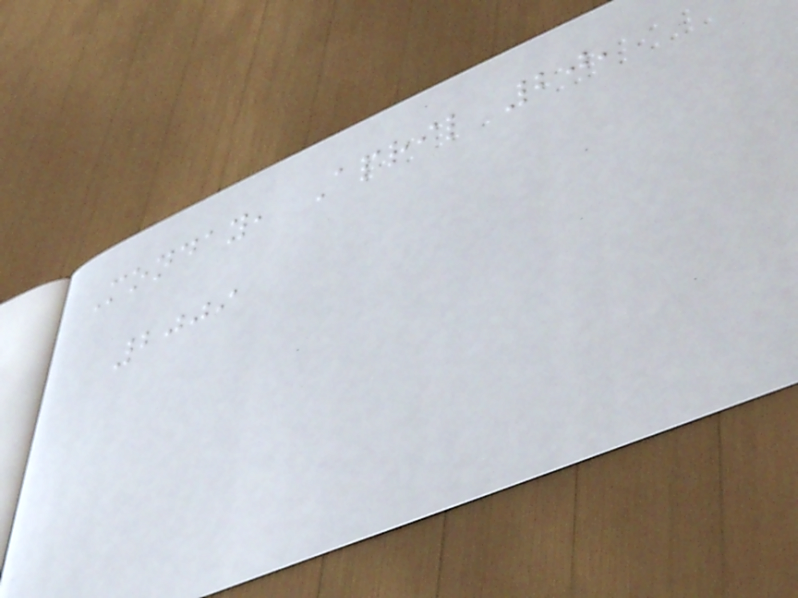Monday, April 20,
2009
